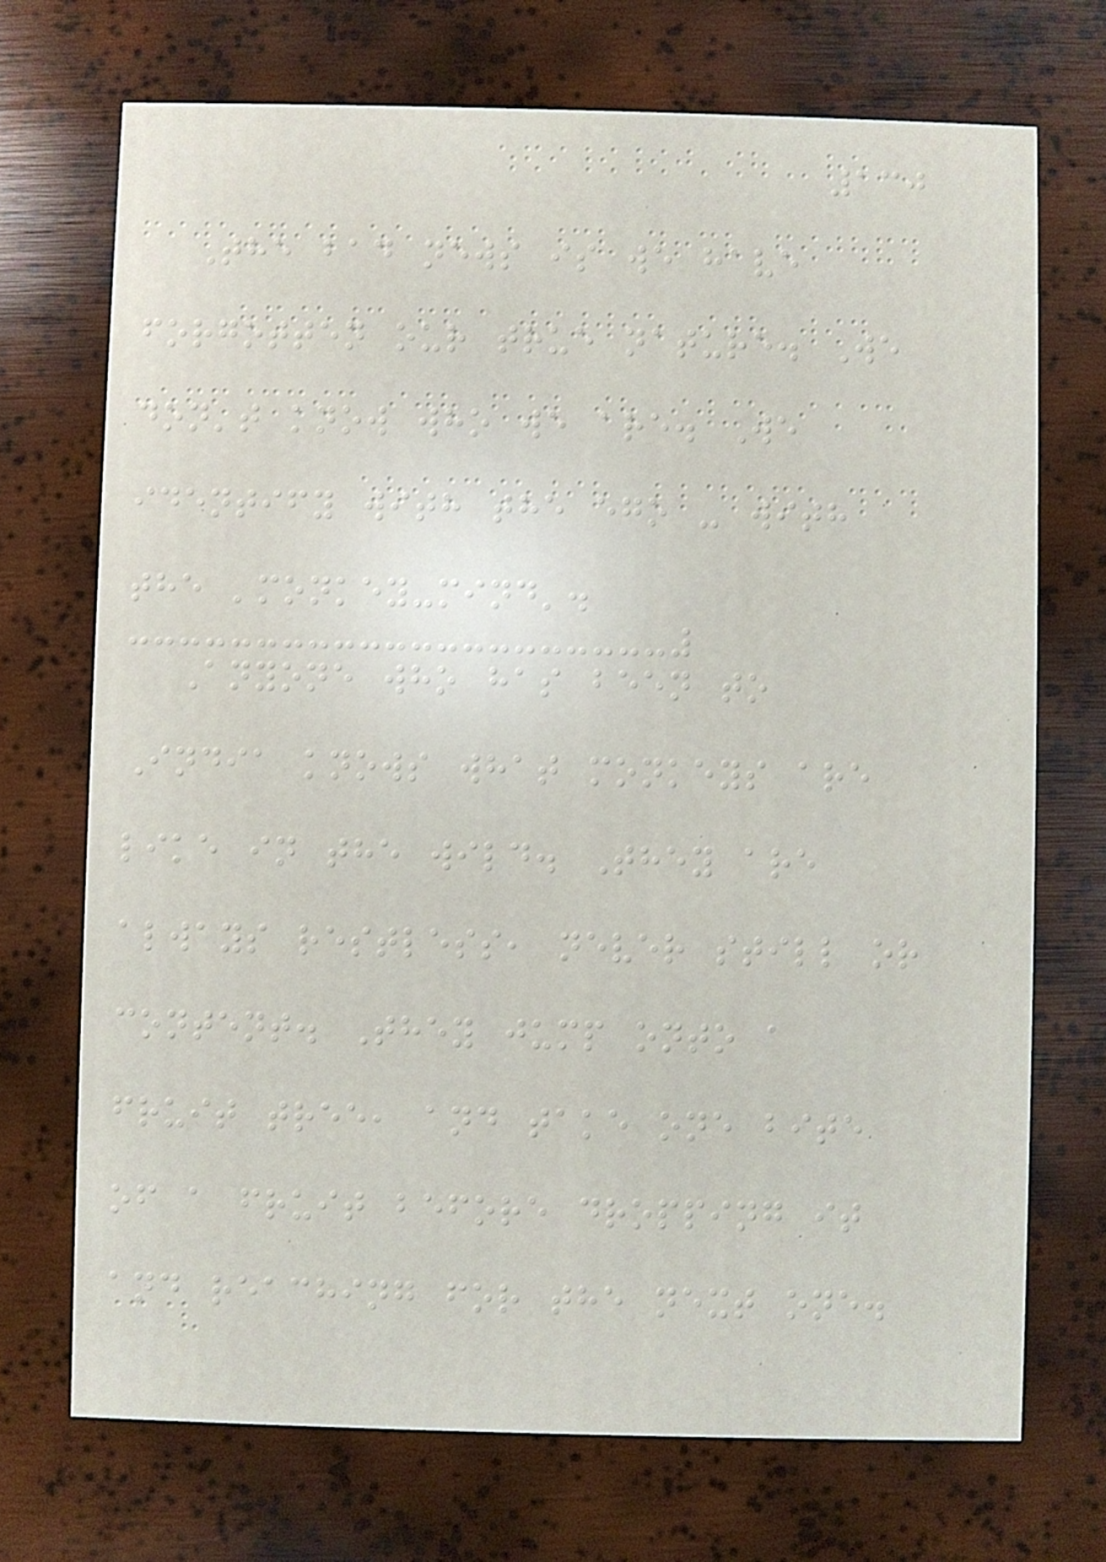130
The bad news is we have
forgotten our true nature. We
don't know who we are. We
identify with the ego - with
the 'monkey-mind'.
Anyone who has been to
India knows what monkeys are
like in the wild. They are
always restless, never still or
content. They jump onto a
fruit tree, and take one bite
of a fruit before dropping it
and reaching for the next one.
